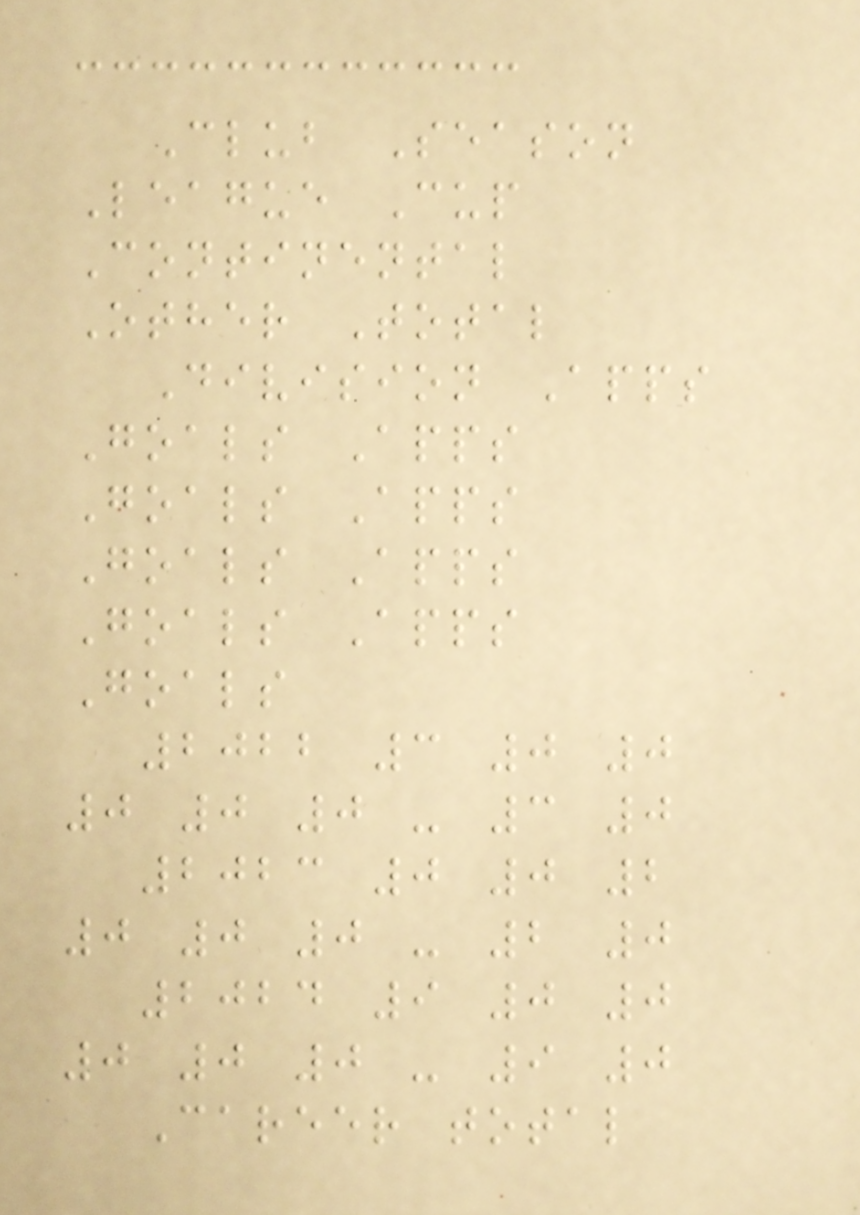Club Season
League Cup
Continental
Other Total
Division Apps
Goals Apps
Goals Apps
Goals Apps
Goals Apps
Goals
2022 3 0 0
0 0 0 - 3 0
2023 0 0 2
0 0 0 - 2 0
2024 9 0 0
0 0 0 - 9 0
Career total
